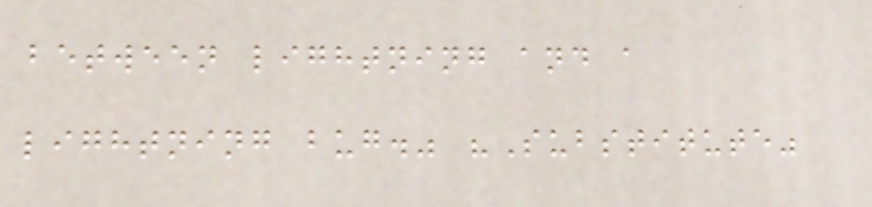between lightning and a
lightning bug." "Substitute"
